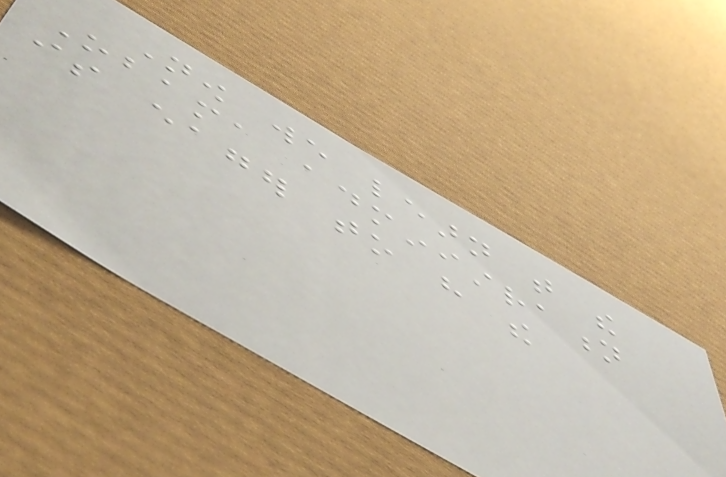Now we learn that the
Obama administration
is eager to have the
